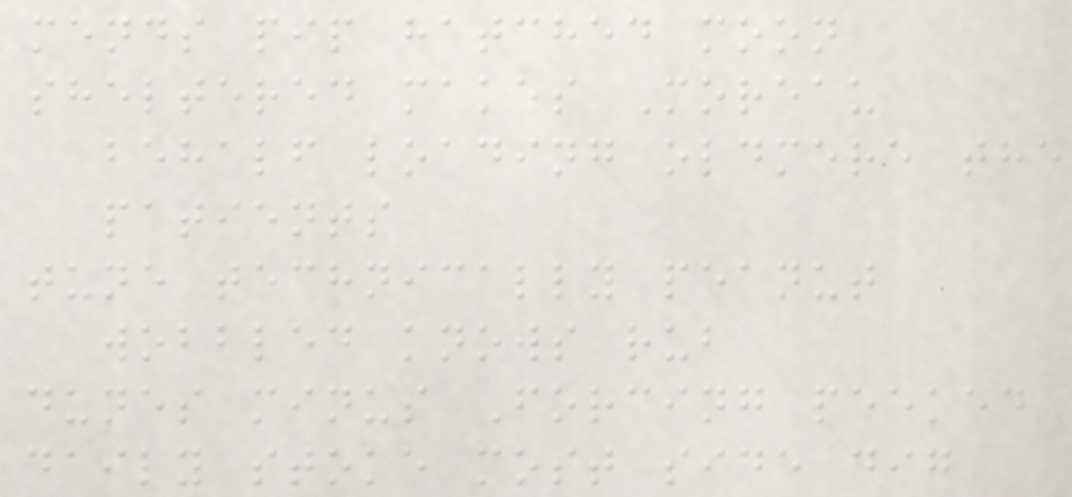mends pip hatched moon
sheltered makes Moreau
behalf loading oldmere the
patients
tune technically peanut
wobbled knows rub
dunes minus Forcing peeked
daily stoke most side dig
